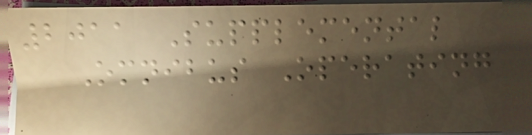2011 Supplemental
Omnibus Operating
